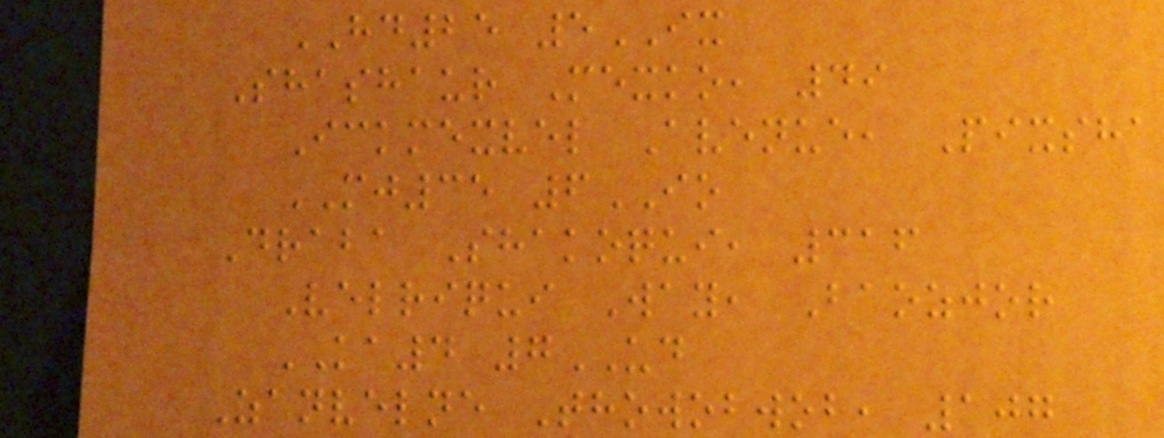HD25 5IX
Shashaur Mexko, 49
Ickmexvel Avenue, Pixsha
MJ35 6IO
Draba Shakoqui, 316
Velriqui Way, Baozjor
KA4 7UD
Zanvelne Thowobwob, 107
